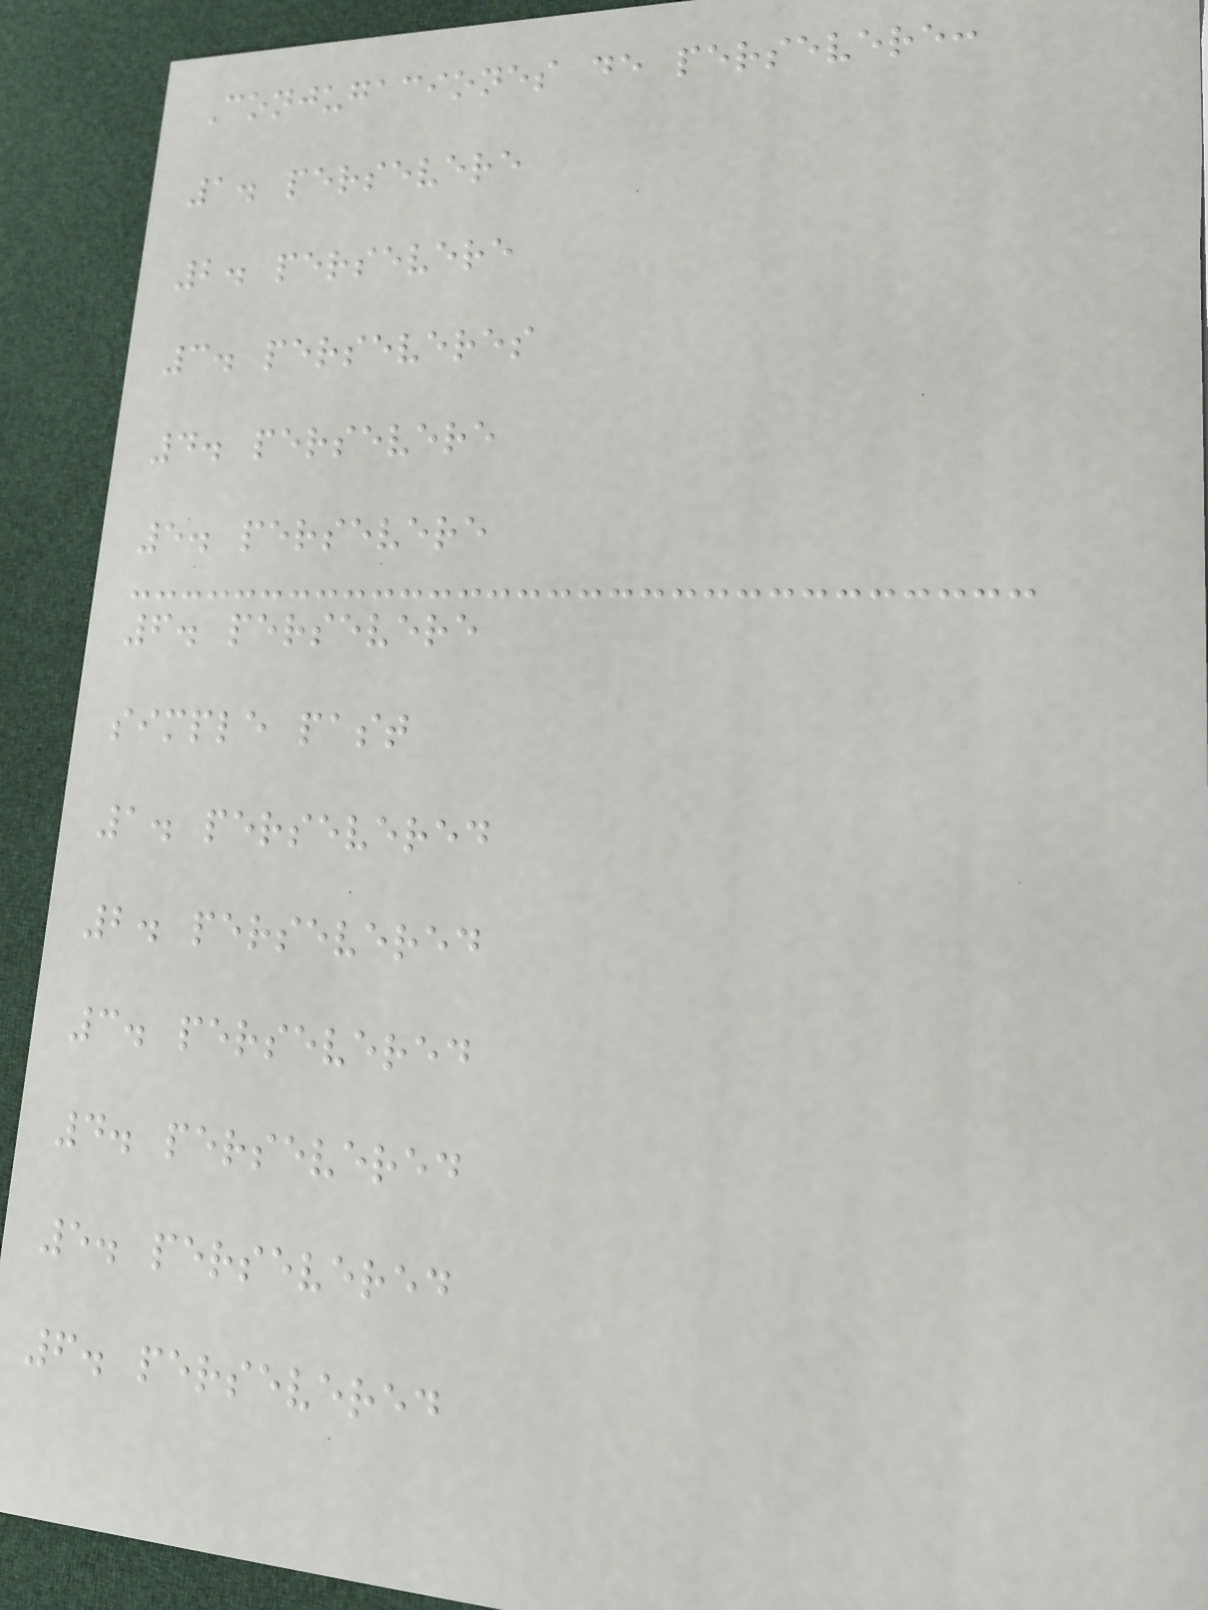Conjugaciones de persevere:
1. persevere
2. persevere
3. perseveres
4. persevere
5. persevere
6. persevere
simple past
1. persevered
2. persevered
3. persevered
4. persevered
5. persevered
6. persevered
